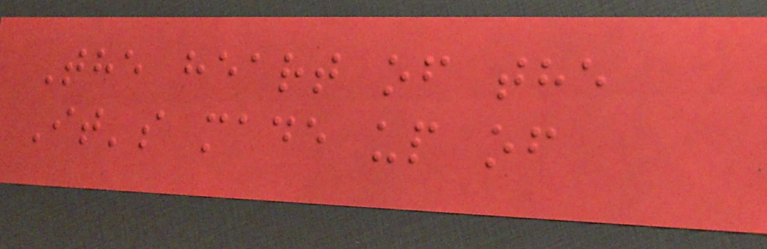The heart of the
It's made up of
